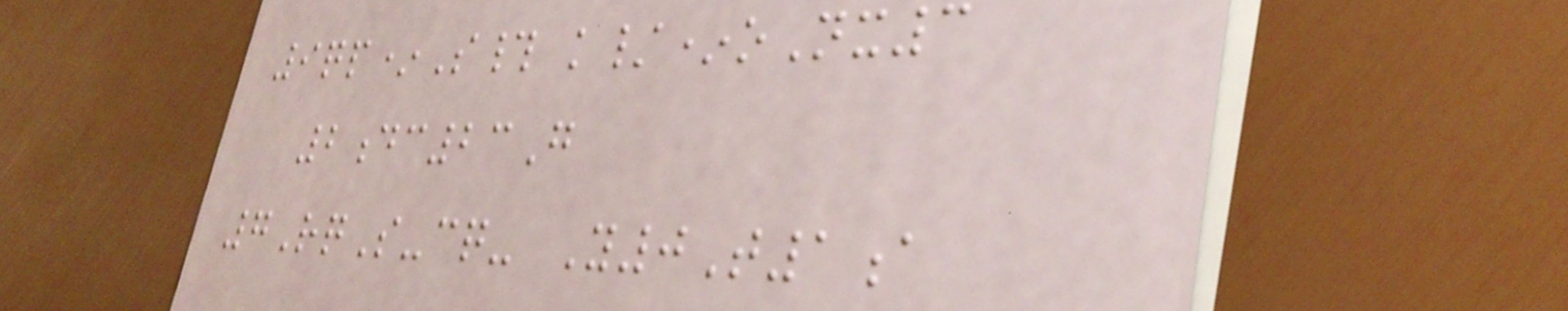9qp*S# k/*oNx3
2dc23G
7RqS-cq- Y0T1a
